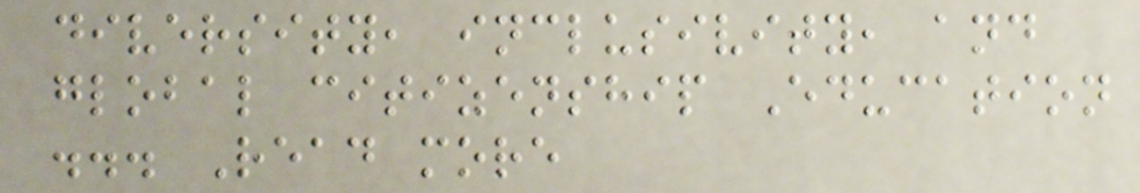diversity, inclusivity, and
global citizenship Education
... Read more
